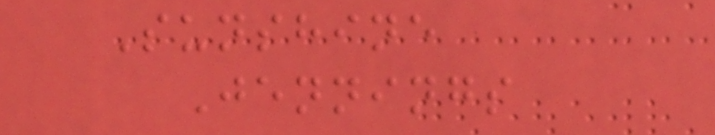Sunshine
Jennings
